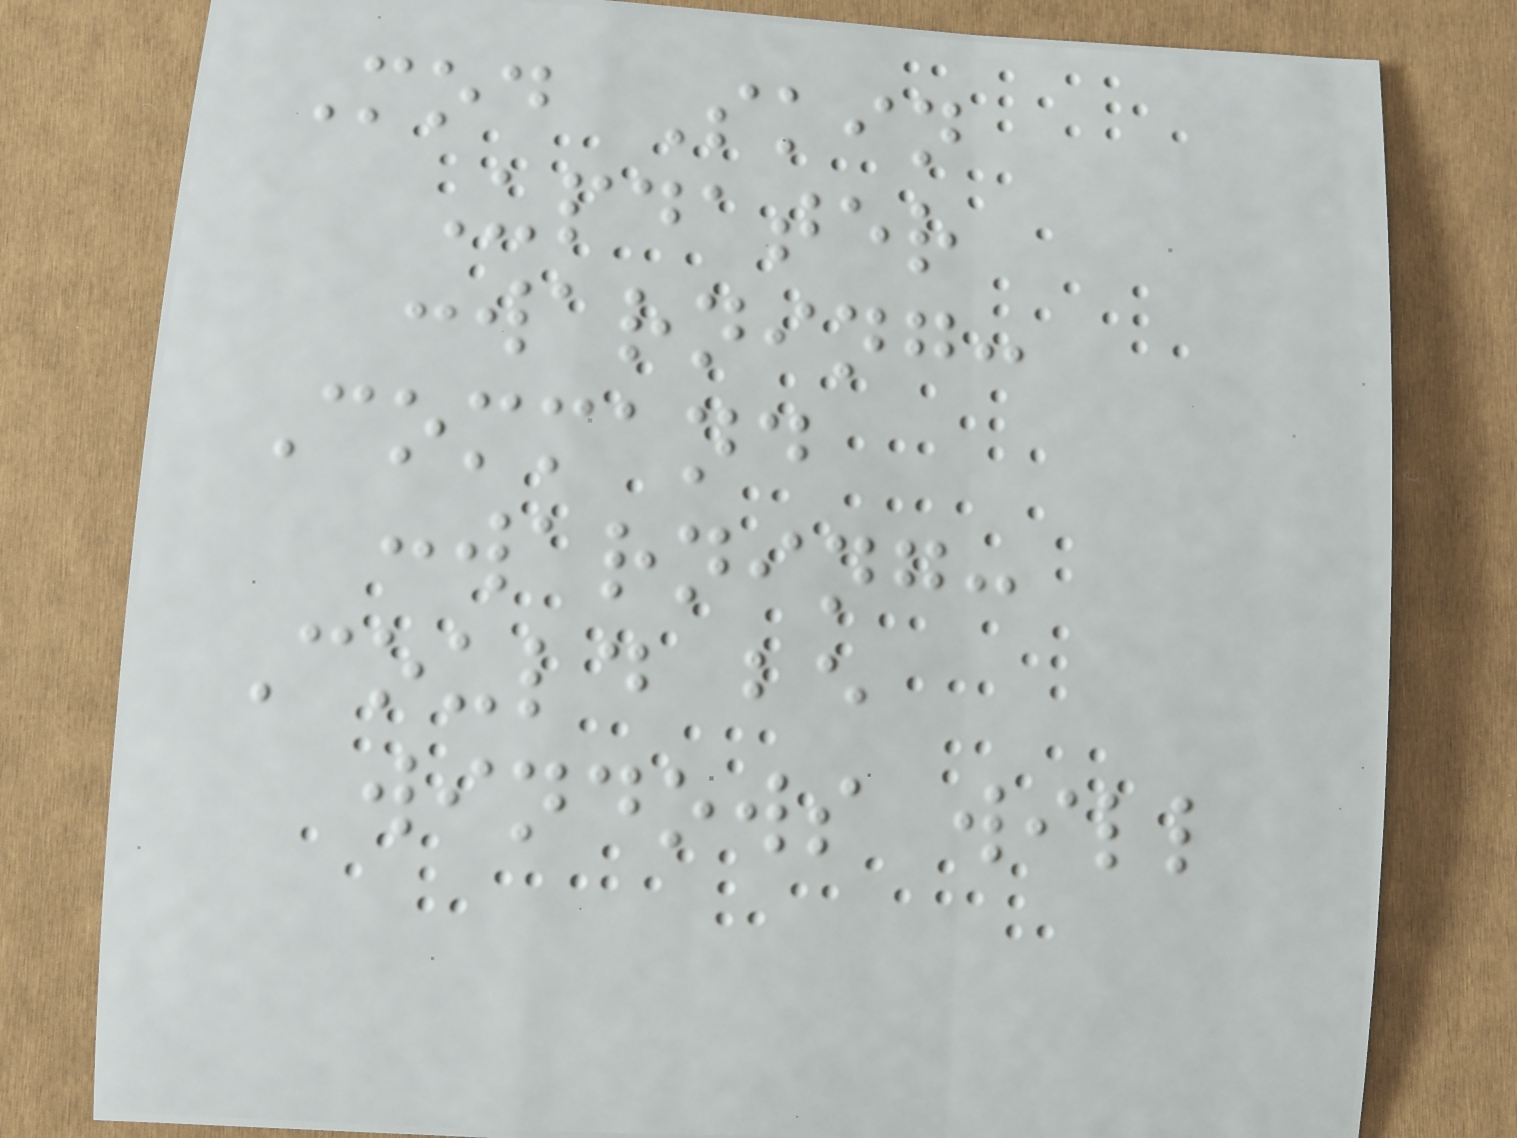Mod Skin
Updater
:warning:
Command
:warning:
Could be
windows will
